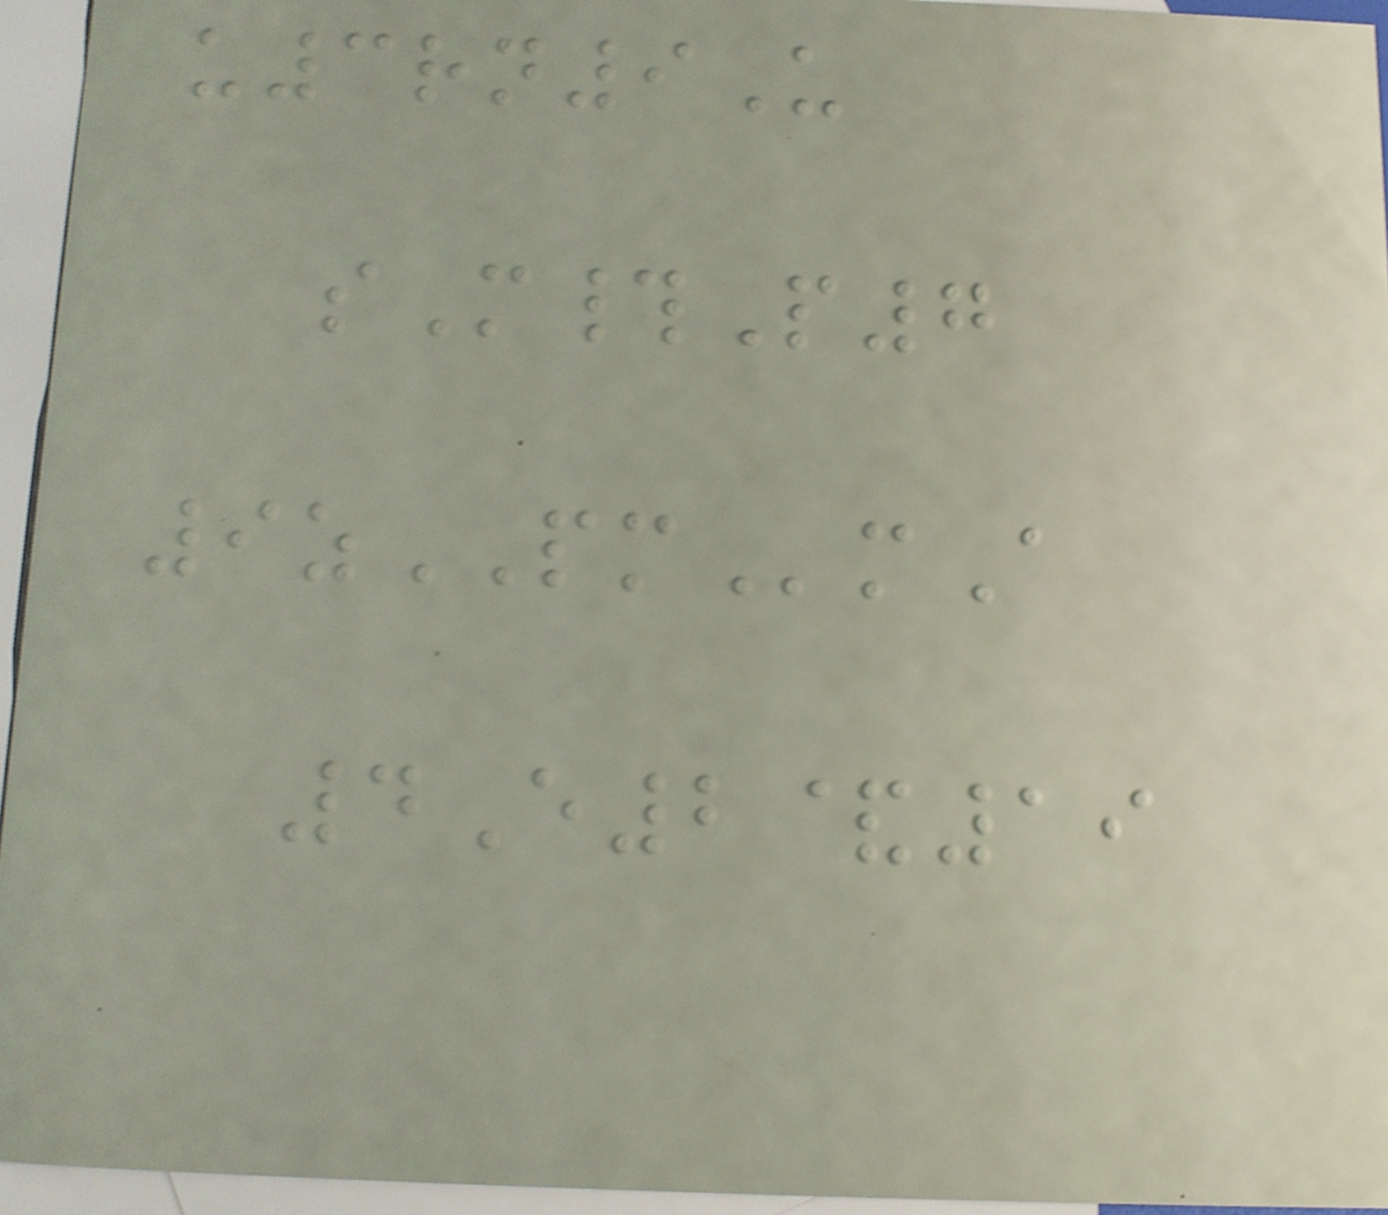u3rn9U
sM#P7
9zPMmA
4E2&19
